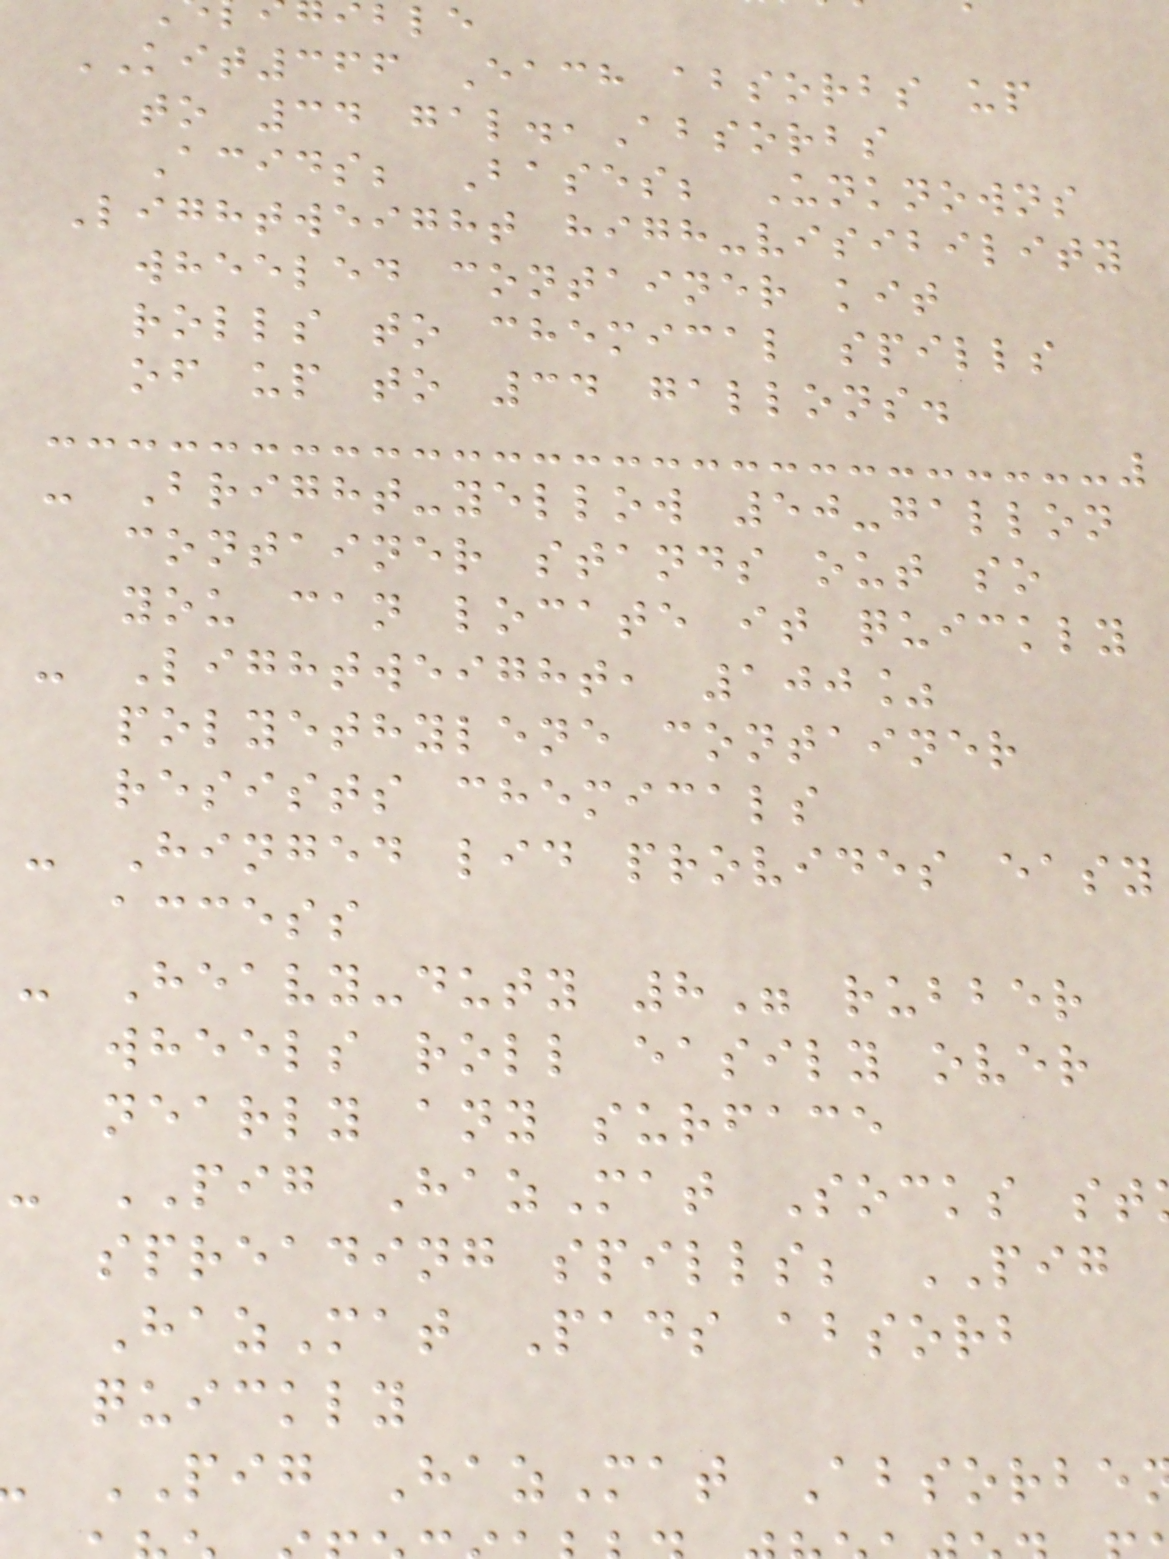ible
KIT366 Each absorbs up
to 34 gal.,Absorbs
Acids; Bases; Unknowns
Lightweight high-visibility
wheeled container kit
rolls to chemical spills
of up to 34 gallons.
- Bright-yellow 50-gallon
container stands out so
you can locate it quickly
- Lightweight, 100%
polyethylene container
resists chemicals
- Hinged lid provides easy
access
- Heavy-duty 8" rubber
wheels roll easily over
nearly any surface
- PIG HazMat Socks st
spreading spills; PIG
HazMat Pads absorb
quickly
PIG HazMat Absorbe
